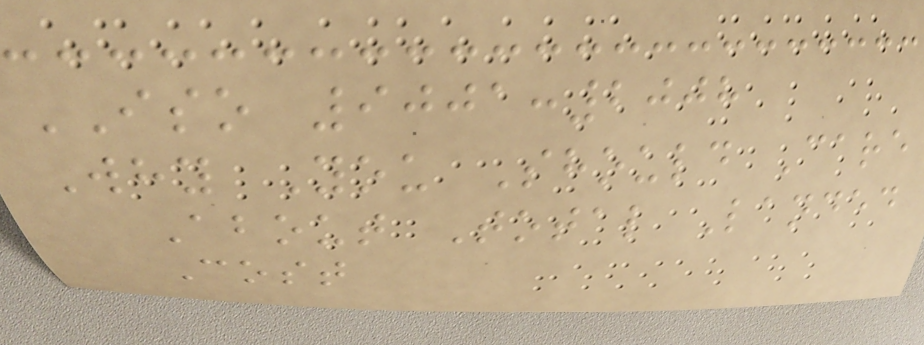ISO 9001:2008
Why You Should Care
About Total Landed
Cost
